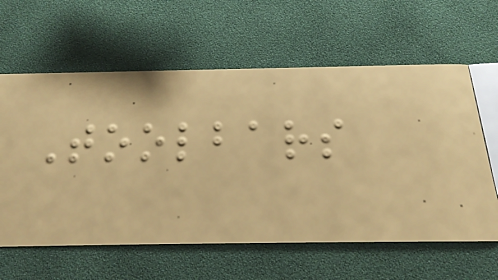Toolbars
